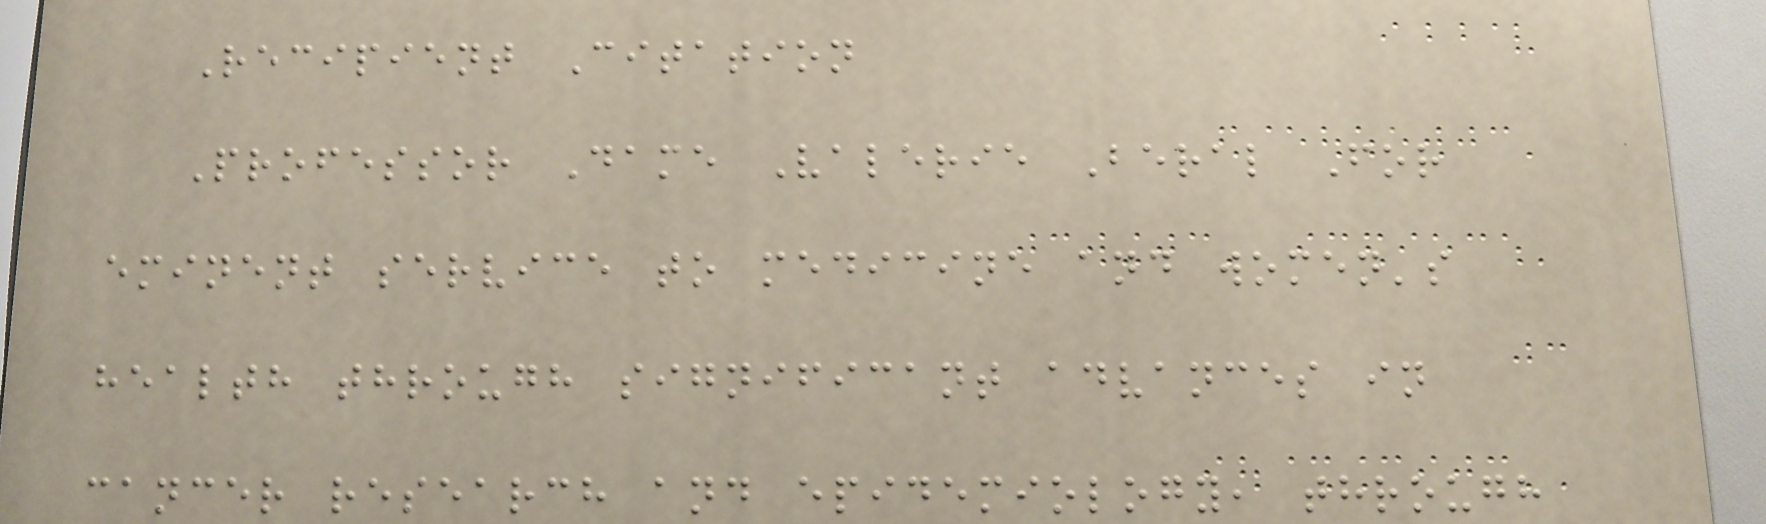Recipient Citation
Professor Dame Valerie Beral For
eminent service to medicine and women's
health through significant advances in
cancer research and epidemiology, through
